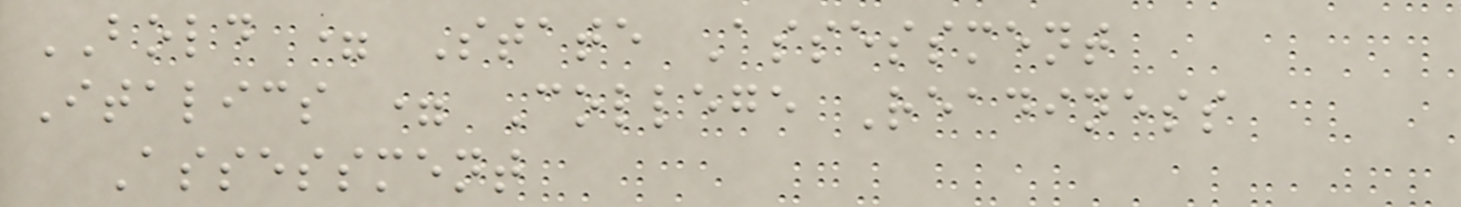BOLD = State Assessment
Italics = College Readiness
Assessment
